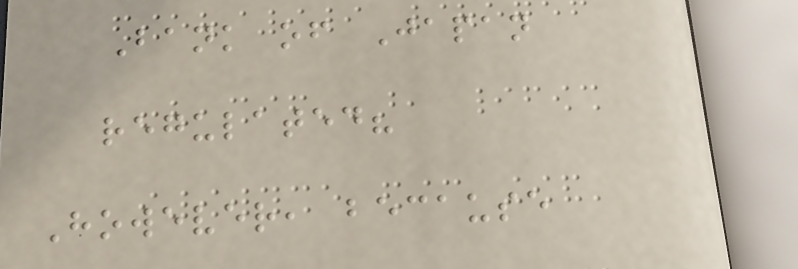Bank of Japan
regulated?
However, because
